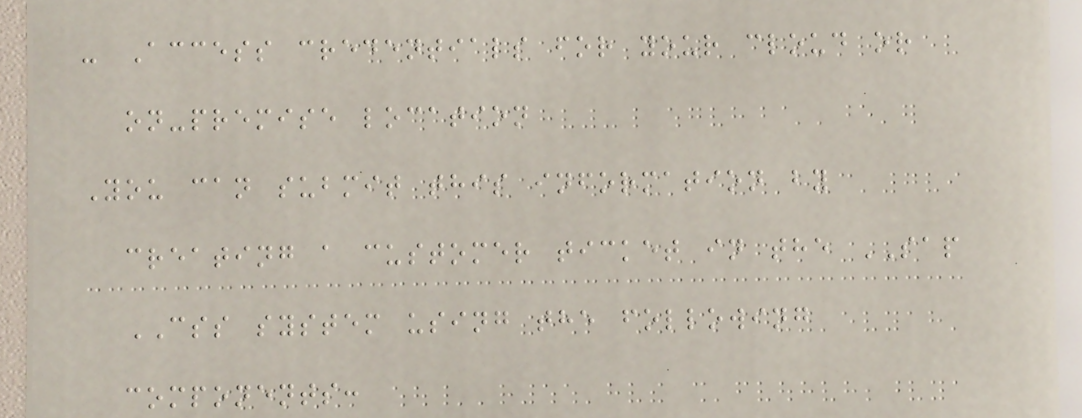- Access credentials for your cloud or
on-premise location
You can submit this information by
creating a customer ticket in the SAP
CSS system using the following
components:
